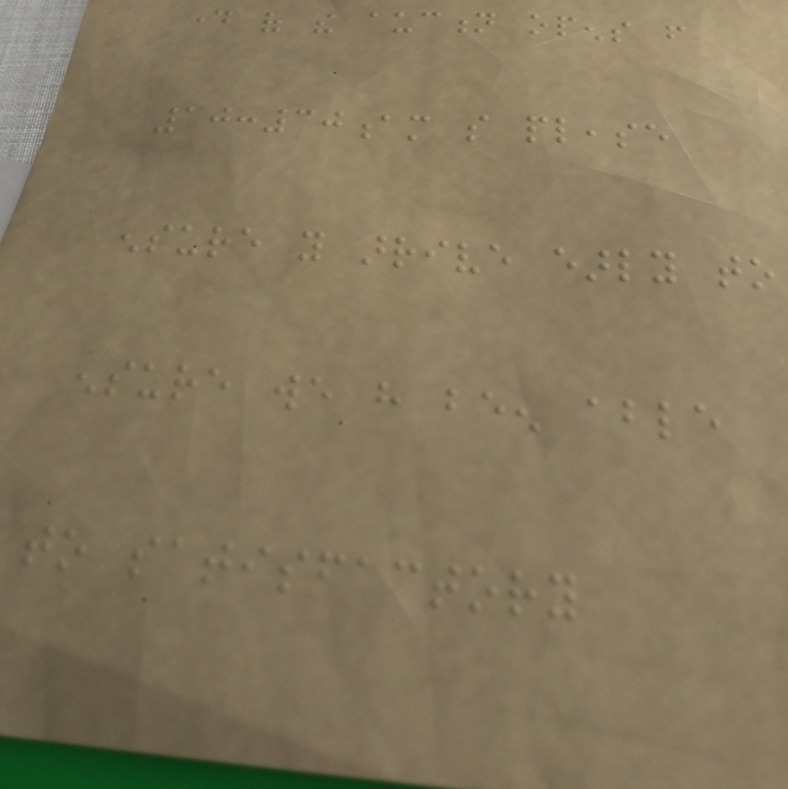day of the auction opens from
10:30am so please
ensure you arrive early to
ensure we have been able
to satisfactory
